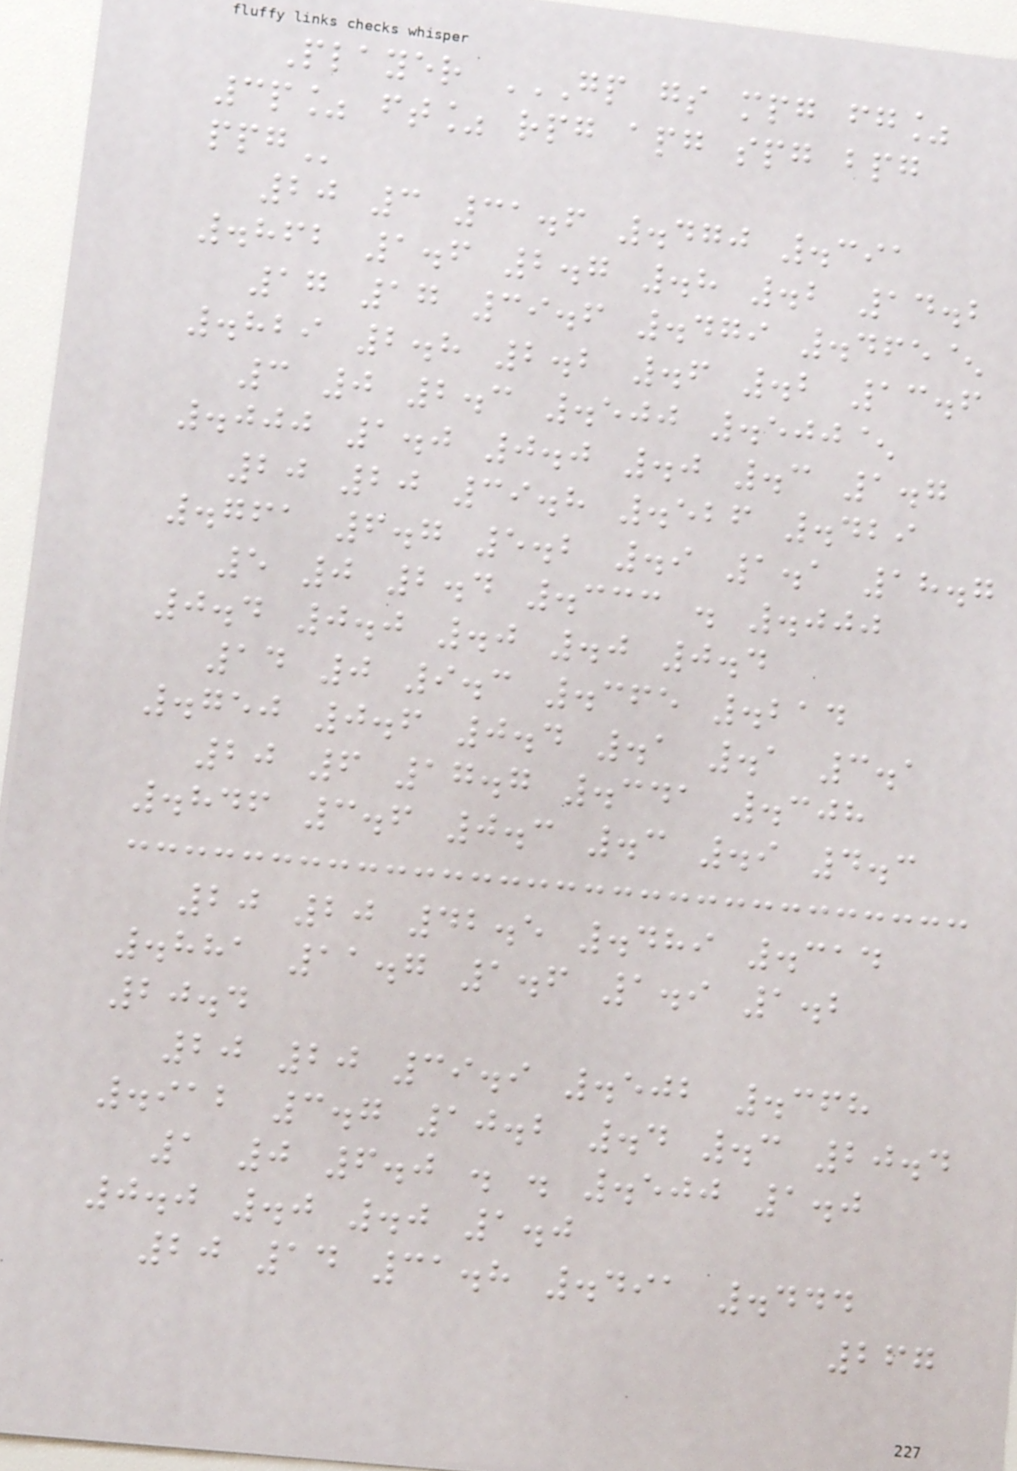Player GP GS MPG FG%
3P% FT% RPG APG SPG BPG
PPG
20 3 31.6 .470 .391
.862 1.6 2.7 .8 .2 14.2
17 17 39.6 .479 .465^
.829 2.8 2.2 .6 .2 13.6
3 0 2.3 .500 .500^
.000 1.0 0.0 .0 .3 1.7
20 20 39.8 .526 .429
.761 6.7 5.2 .9 1.1 18.7
5 0 2.4 .333 . .000
0.4 0.0 .0 .0 0.4
14 0 9.3 .365 .214
.750 0.6 0.4 .1 .1 3.1
20 6 17.7 .341 .308
.846 3.6 0.3 .3 .9 4.3
20 20 42.5 .489 .314
.881 11.7 1.6 1.9 1.2
20.4
20 20 39.9 .502 .368
.912 3.7 10.2 .4 .3 20.4
1 0 6.0 . . .500 1.0
0.0 .0 .0 1.0
20 14 31.8 .491 .444
267
